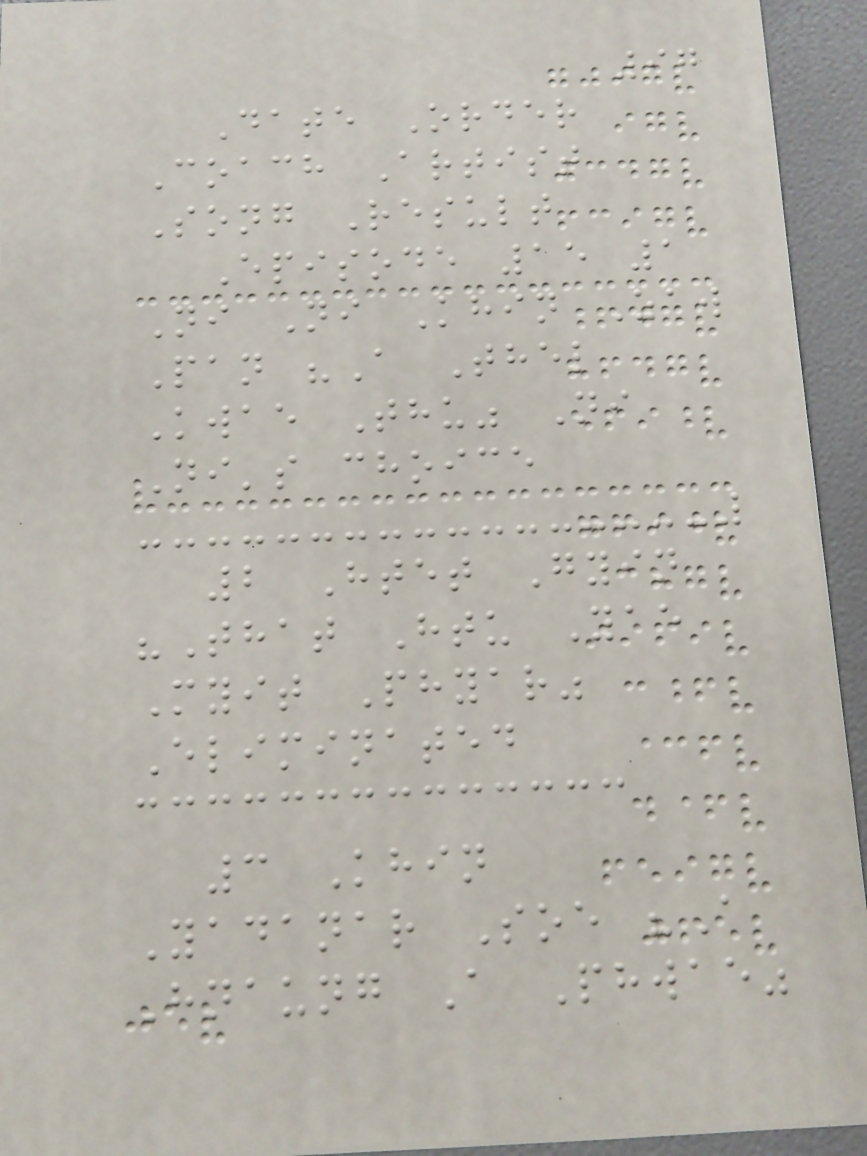97
Date Order
Coach Artist
Song Result
Episode 15 1
Ni Ni Khin Zaw
Pan "A Thel
Kwae Thu" Ni
Ni's choice
2 Htet Gyin
"That Htu Yae
Myit Phyar"
Eliminated
3 Khin
Yadanar Soe "A
Hnaung A Phwae"
